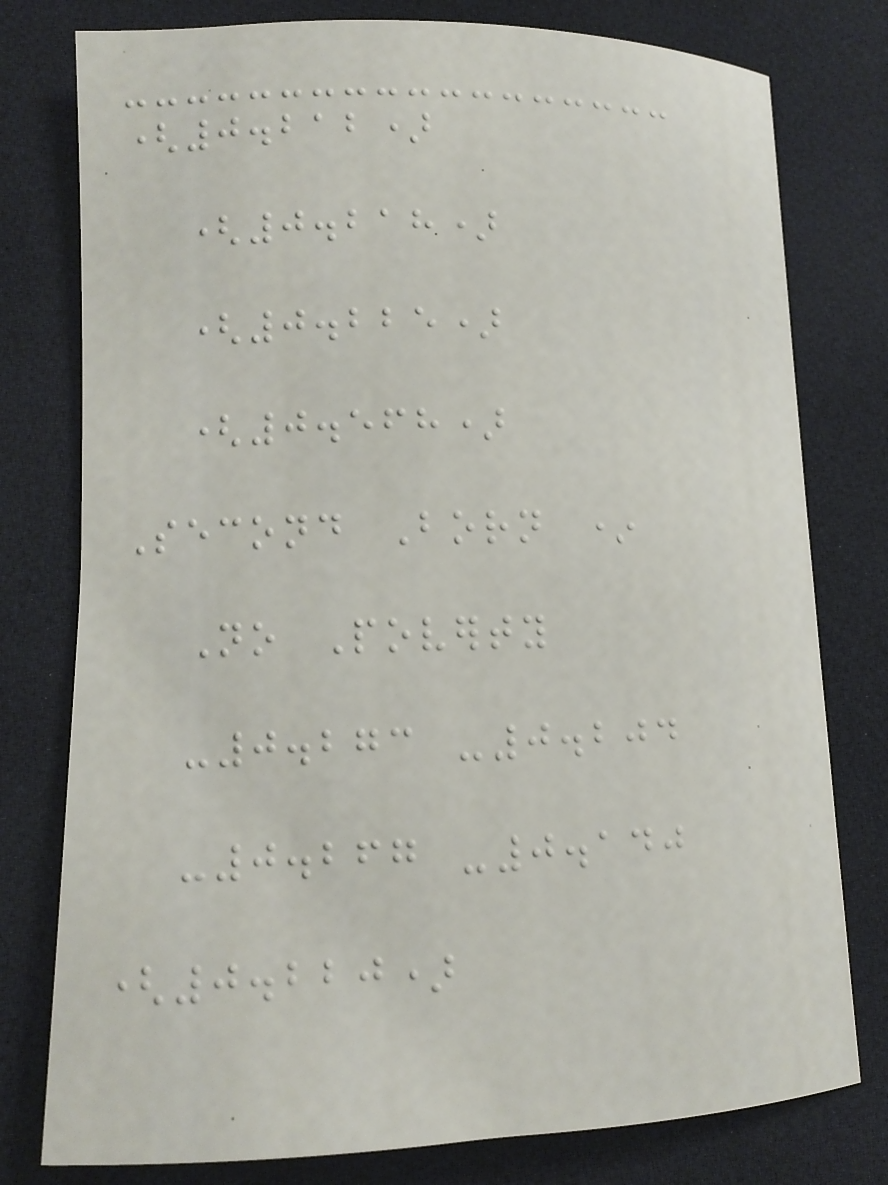(0.212)
(0.218)
(0.225)
(0.568)
Second Born *
No Poverty
-0.273 -0.204
-0.267 -0.140
(0.220)
